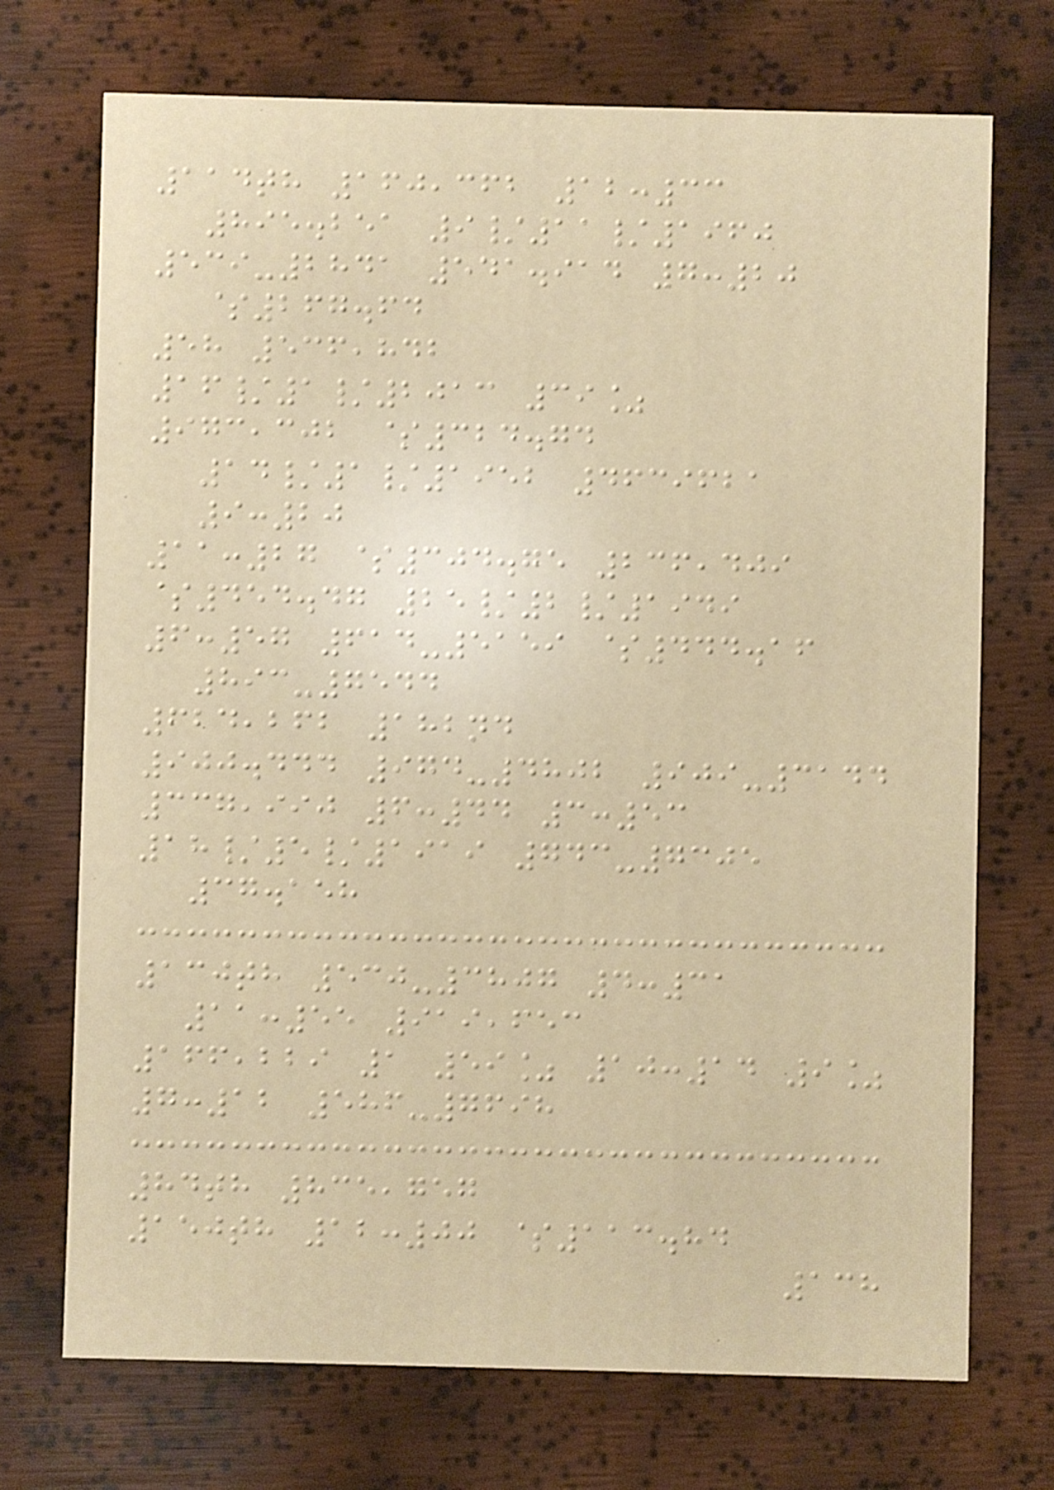114th 160,362 12:33
895.251 9/11/1960
539-2841 541.914 7:20
$267.64
58 536,842
16/1/2013 39%
973,302 $324.74
14/1/1952 4639621
9:20
11:27 $304.75 236,409
$454.47 25/2/1949
6:57 614-5159 $444.16
893-7544
624,262 182nd
900.444 974-4802 909-3144
337,990 6:44 3:53
18/5/1919 743-7305
37.158
130th 530-3807 4:31
11:55 919,653
166,229 1 59% 10:14 9%
7:12 586-7698
84th 835,757
150th 12:00 $113.84
138
